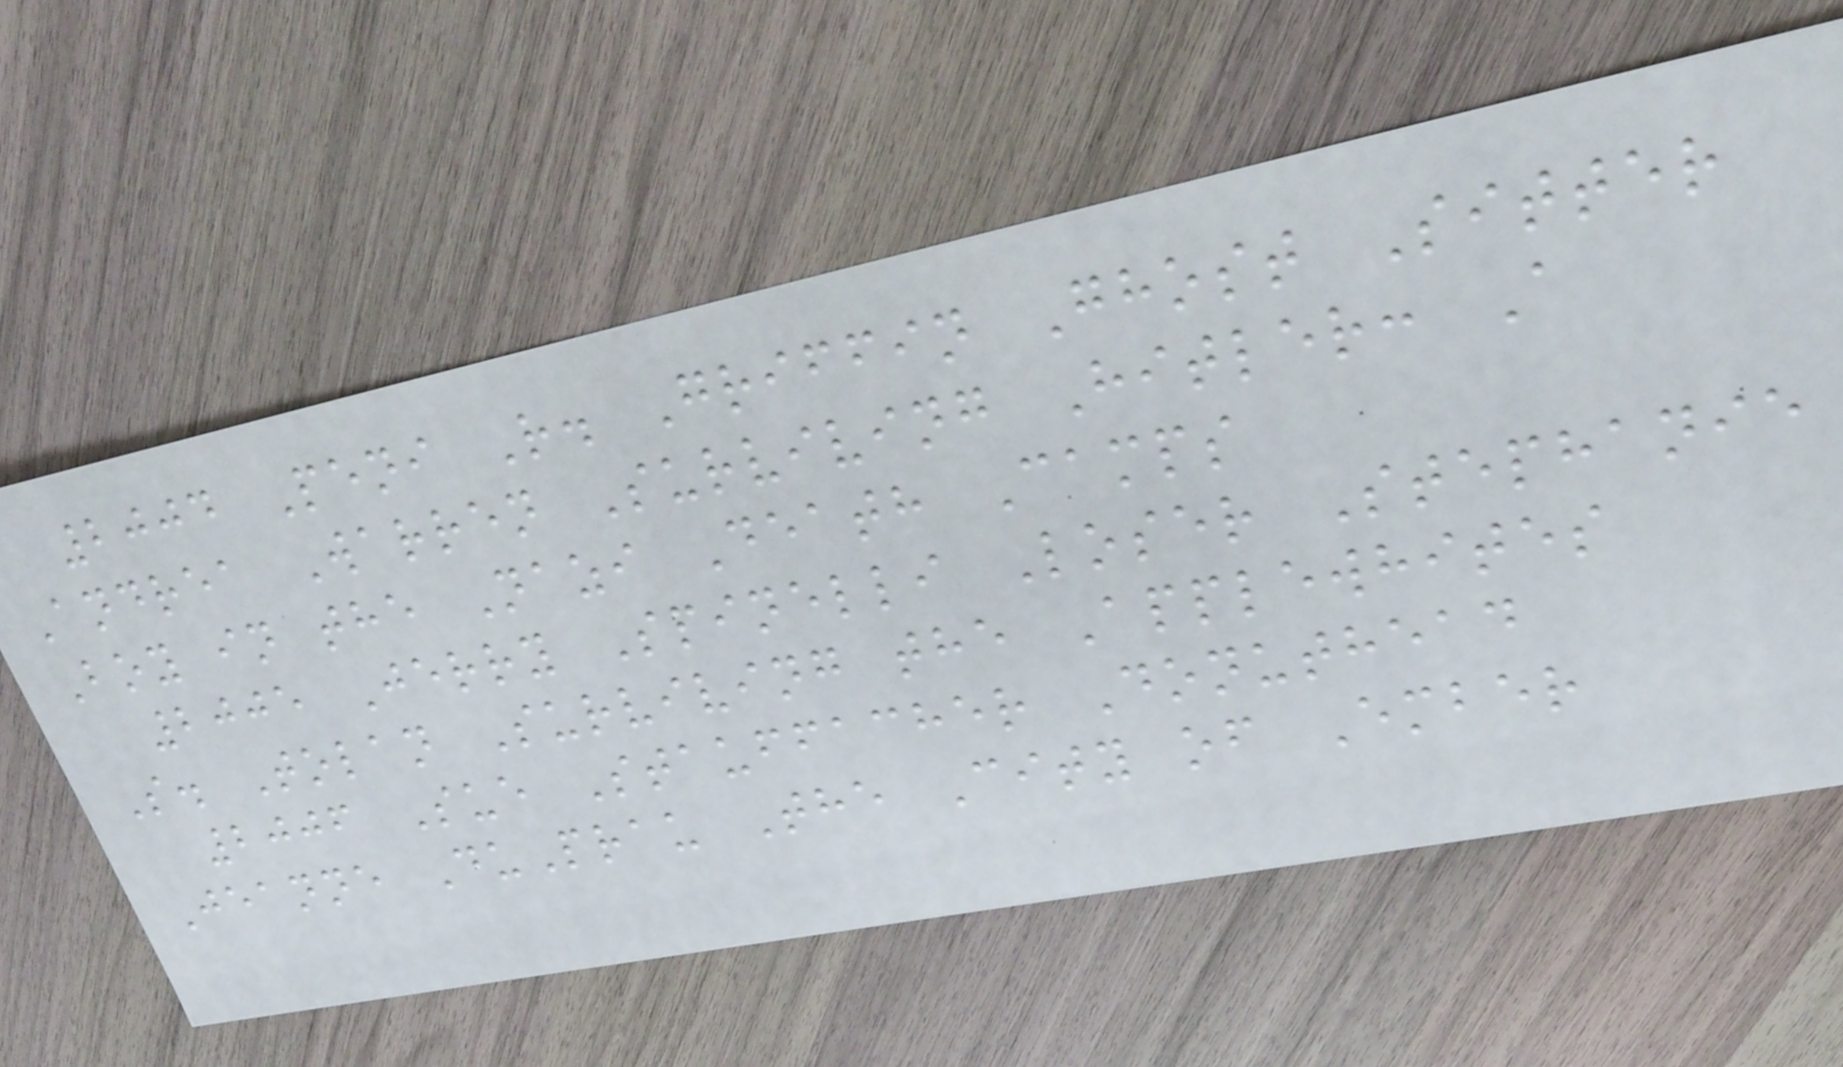2004 Peni R. Griffin Ghost Sitter
Andrea Warren Surviving Hitler: A
Boy in the Nazi Death Camps
2005 Jerry Spinelli Loser Stephanie
S. Tolan Surviving the Applewhites
2006 Sue Stauffacher Donuthead
Jeanne DuPrau The City of Ember
